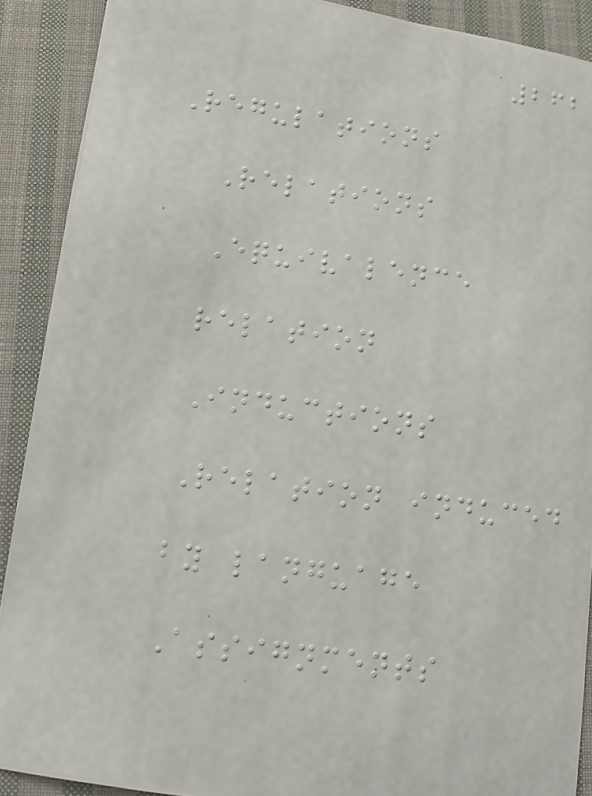262
Regulations
Relations
Equivalence
relation
Inductions
Relation induced
by language
Assignments
